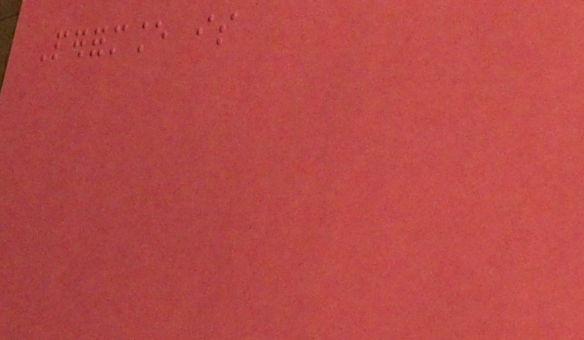Performance is
